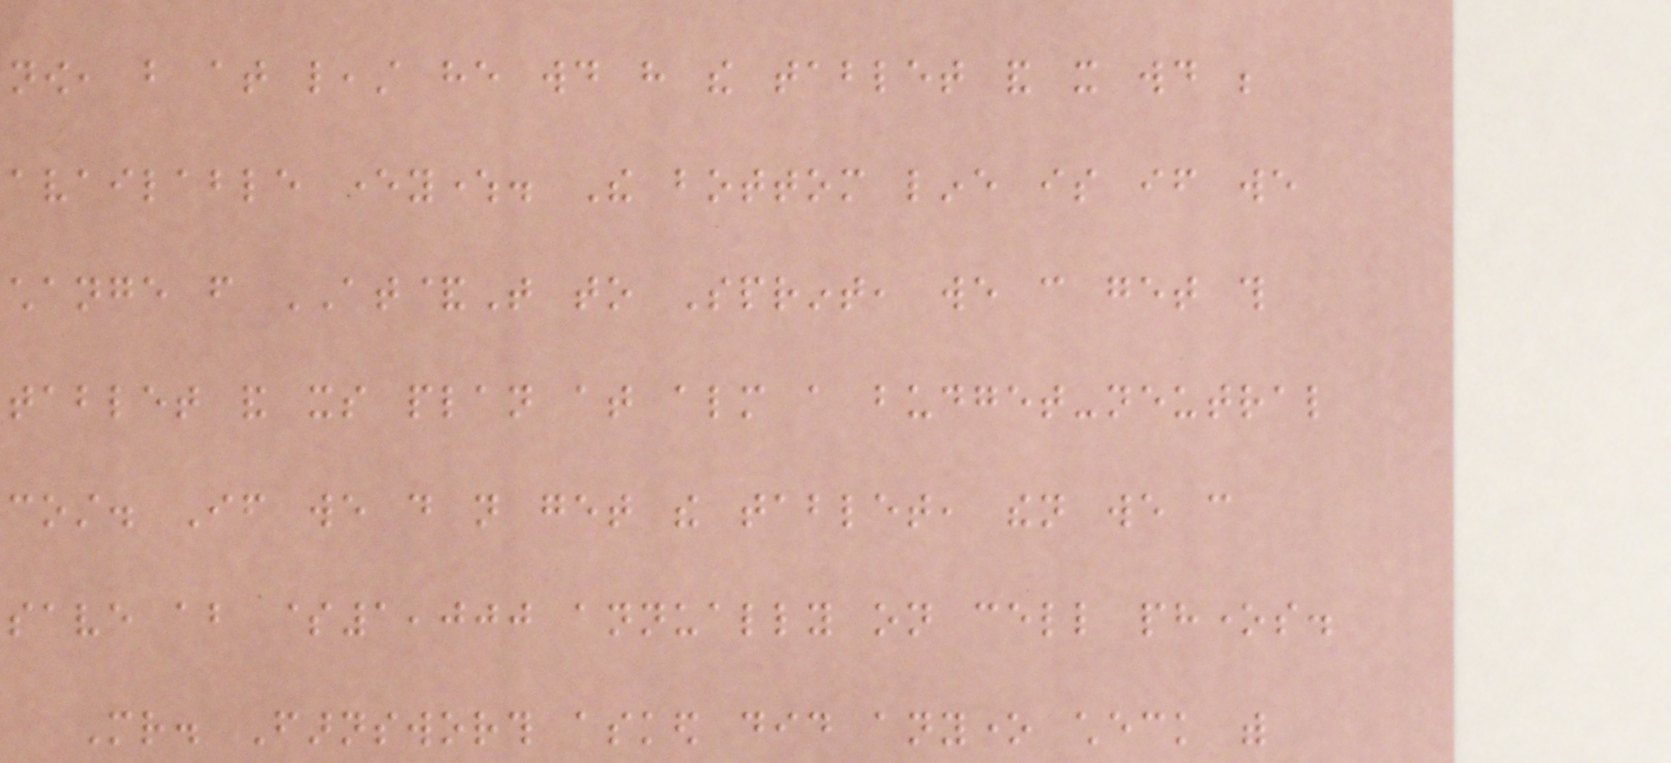now, but at least he would have the tablet and it would be
available everywhere. The bottom line is if we
change from AT&T to Sprint, we can get this
tablet and its plan at almost a budget-neutral
cost. If we do not get the tablet, then we can
save about $1,000 annually on cell phones.
Mr. Farnsworth asked did anyone check with
